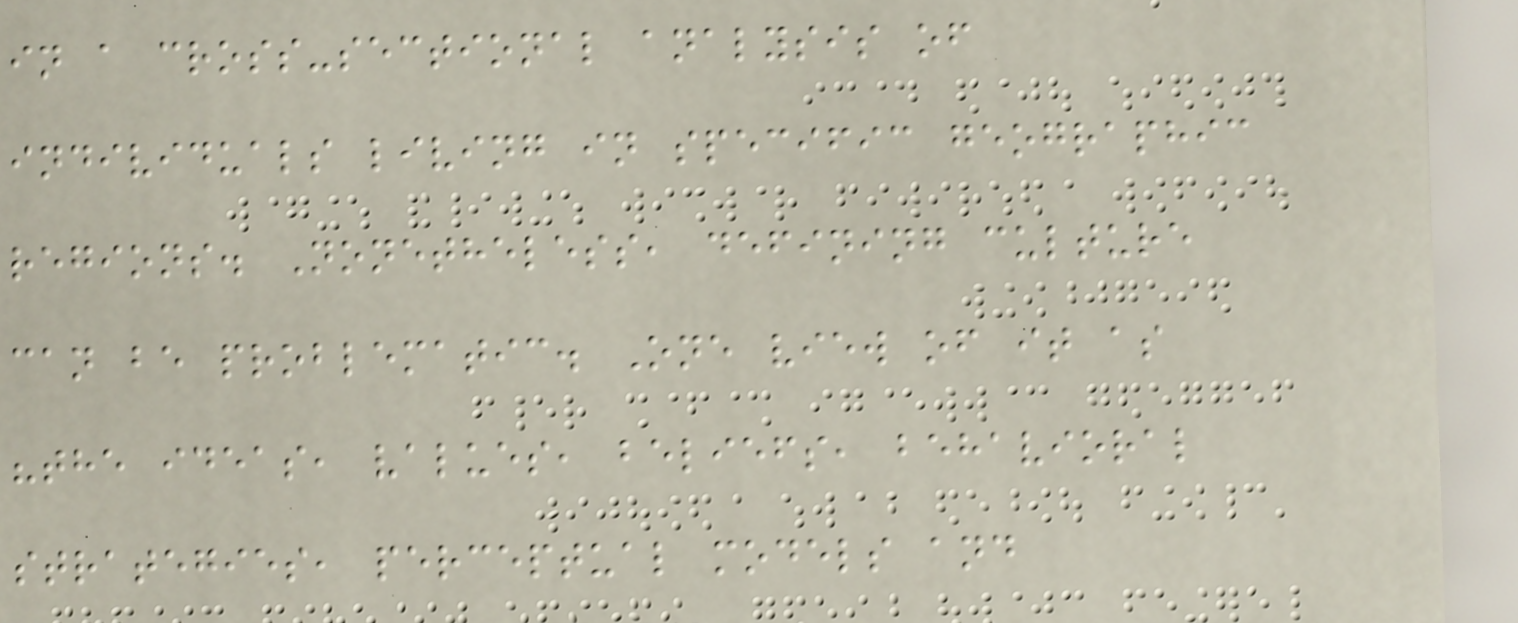in a cross-sectional analysis of
individuals living in specific geographic
regions. Nonetheless, defining culture
can be problematic. One view of it as
"the ideas, values, beliefs, behavioral
strategies, perceptual models and
